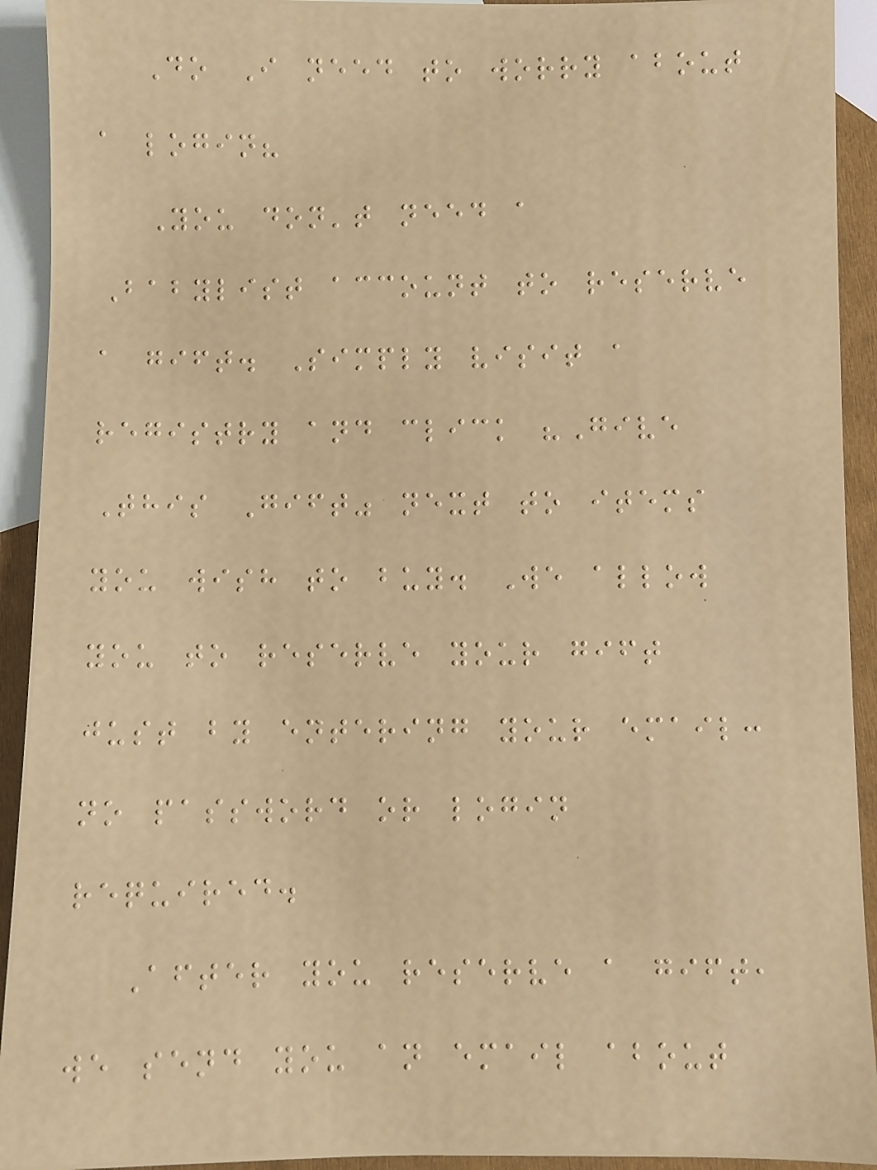Do I need to worry about
a login?
You don't need a
Babylist account to reserve
a gift. Simply visit a
registry and click "Give
This Gift" next to items
you wish to buy. We allow
you to reserve your gift
just by entering your email:
no password or login
required.
After you reserve a gift,
we send you an email about
